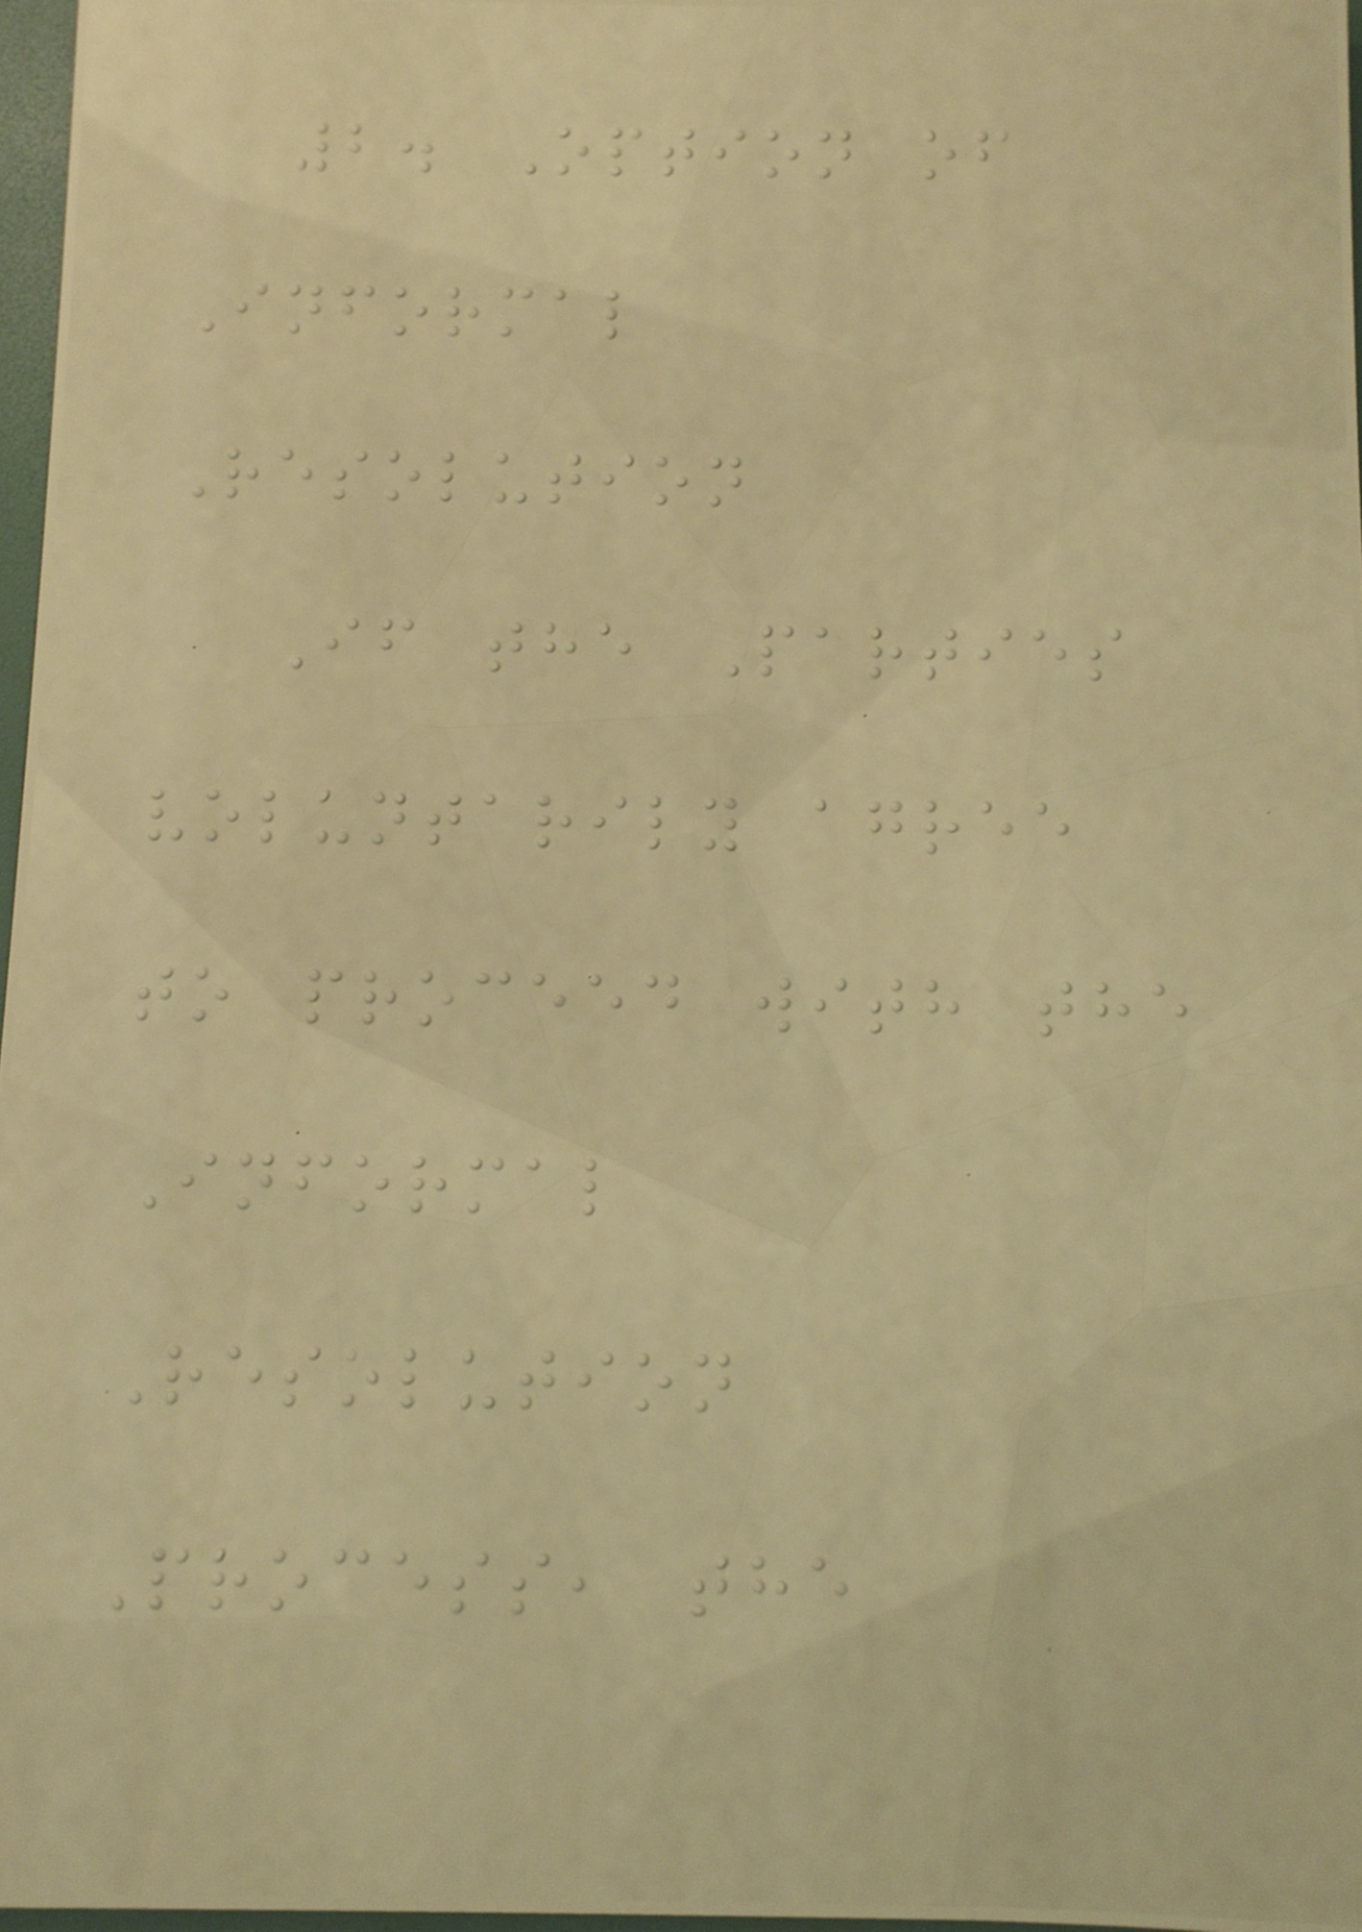2. Option of
Informal
Resolution
If the Parties
voluntarily agree
to proceed with the
Informal
Resolution
Process, the
